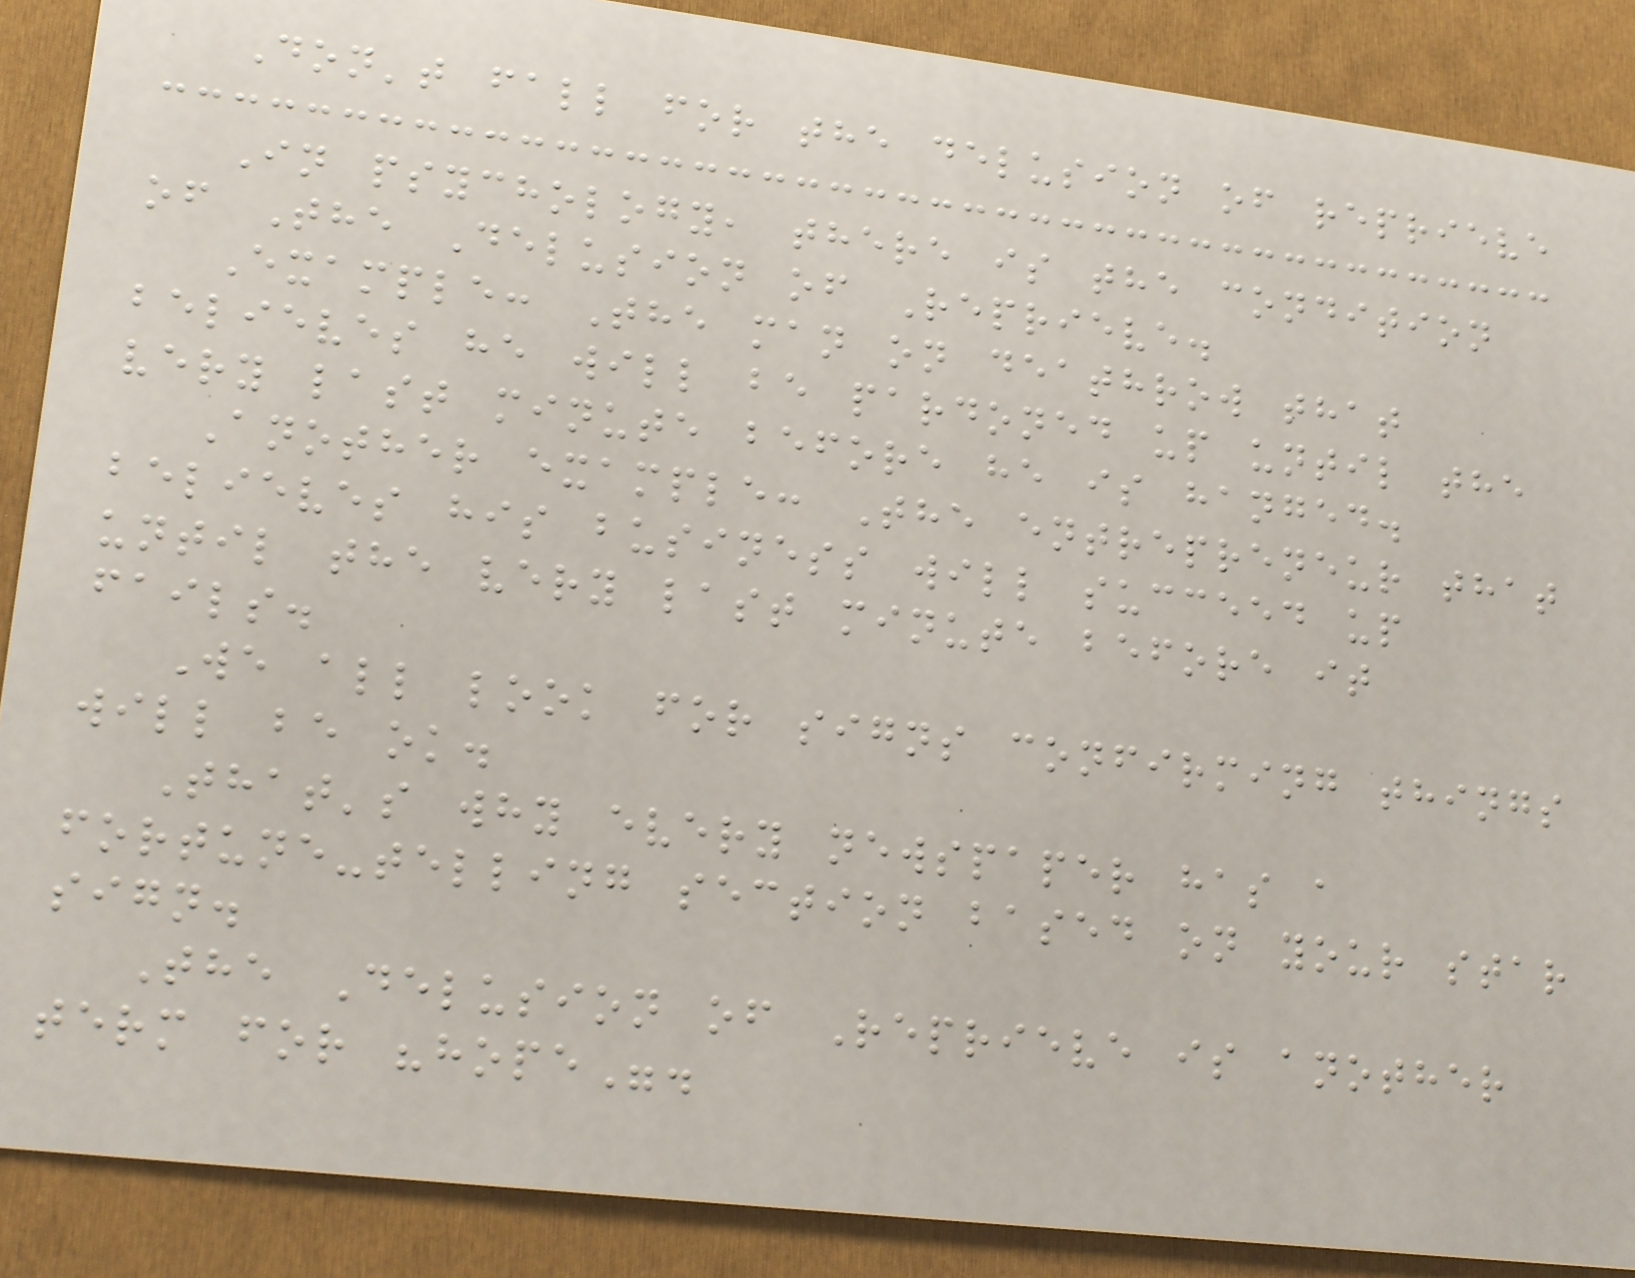Don't fall for the delusion of reprieve
In psychology, there is the condition
of The Delusion of Reprieve.
Example: The man on deathrow that
believes he will be pardoned up until the
very last minute before he is hanged.
Another example: The entrepreneur that
believes his business will succeed up
until the very last minute before it
fails.
We all look for signs confirming things
will be ok.
That's why every newspaper has a
fortune-telling section based on your star
sign.
The Delusion of Reprieve is another
term for "hope".
